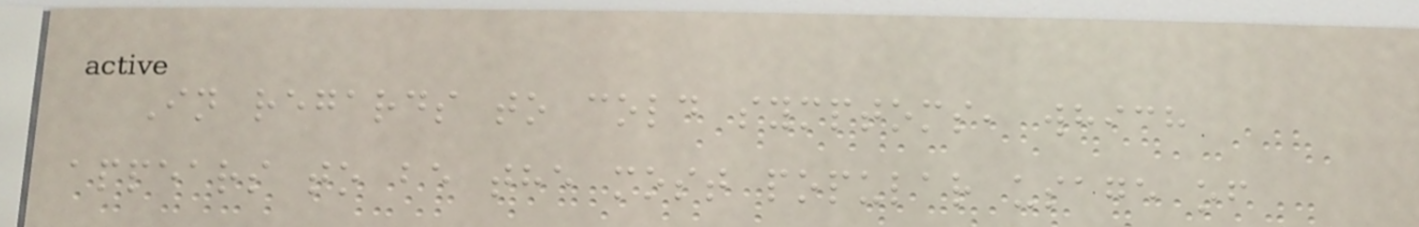In regards to cold symptoms, which
appears to be the most popular usage of
